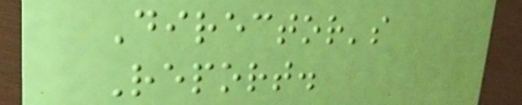Director's
Report.
